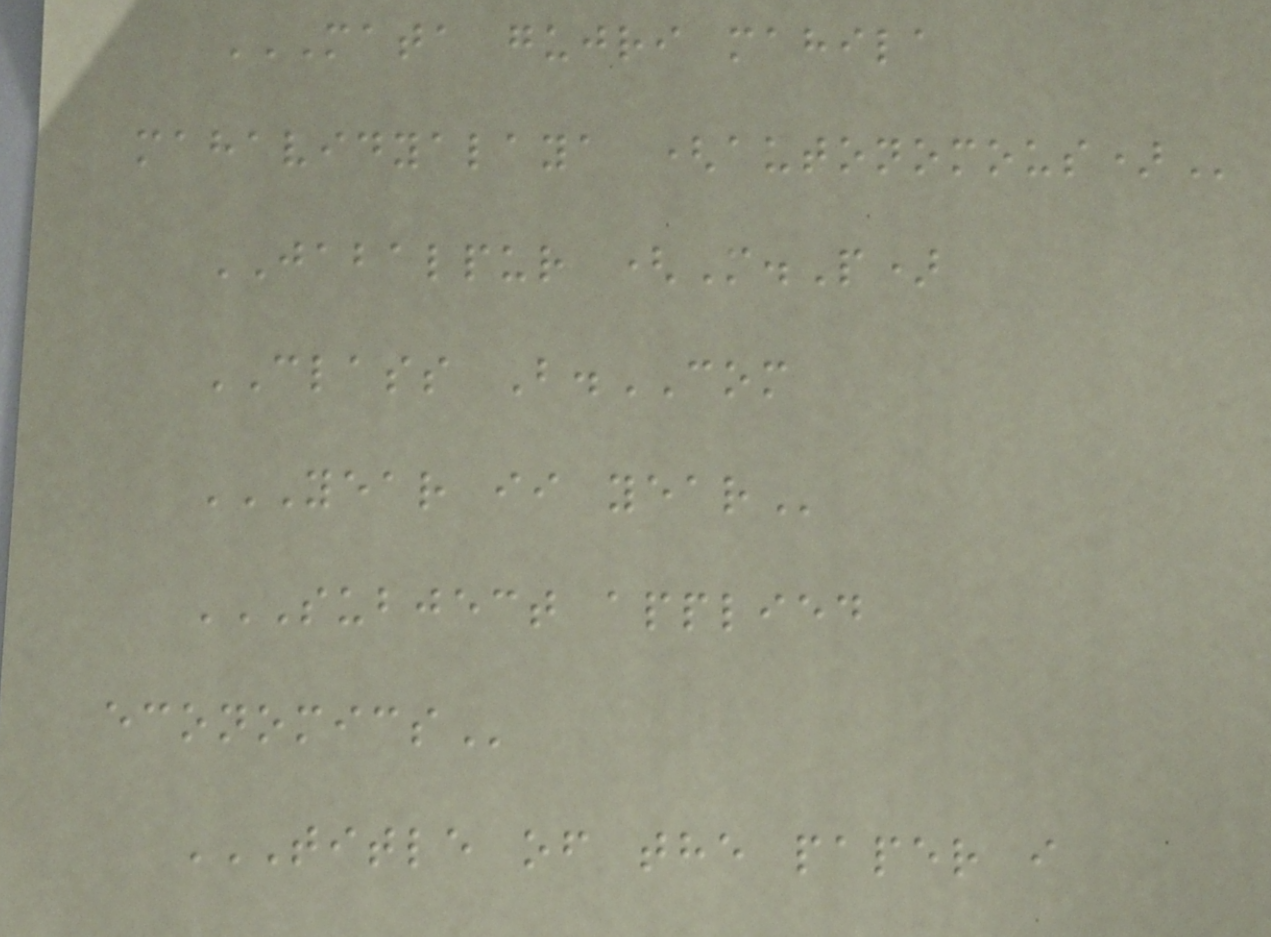MATA GUJRI MAHILA
MAHAVIDYALAYA (AUTONOMOUS)
JABALPUR (M.P)
CLASS B.COM
YEAR II YEAR
SUBJECT APPLIED
ECONOMICS
TITLE OF THE PAPER I
